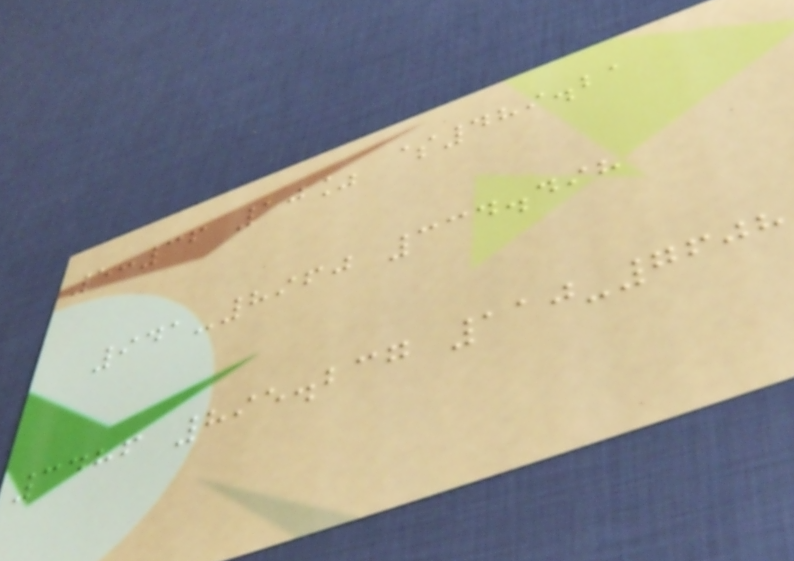5:36 10% $489.21
941-8960 334.498
3486 895.237 110-7608
